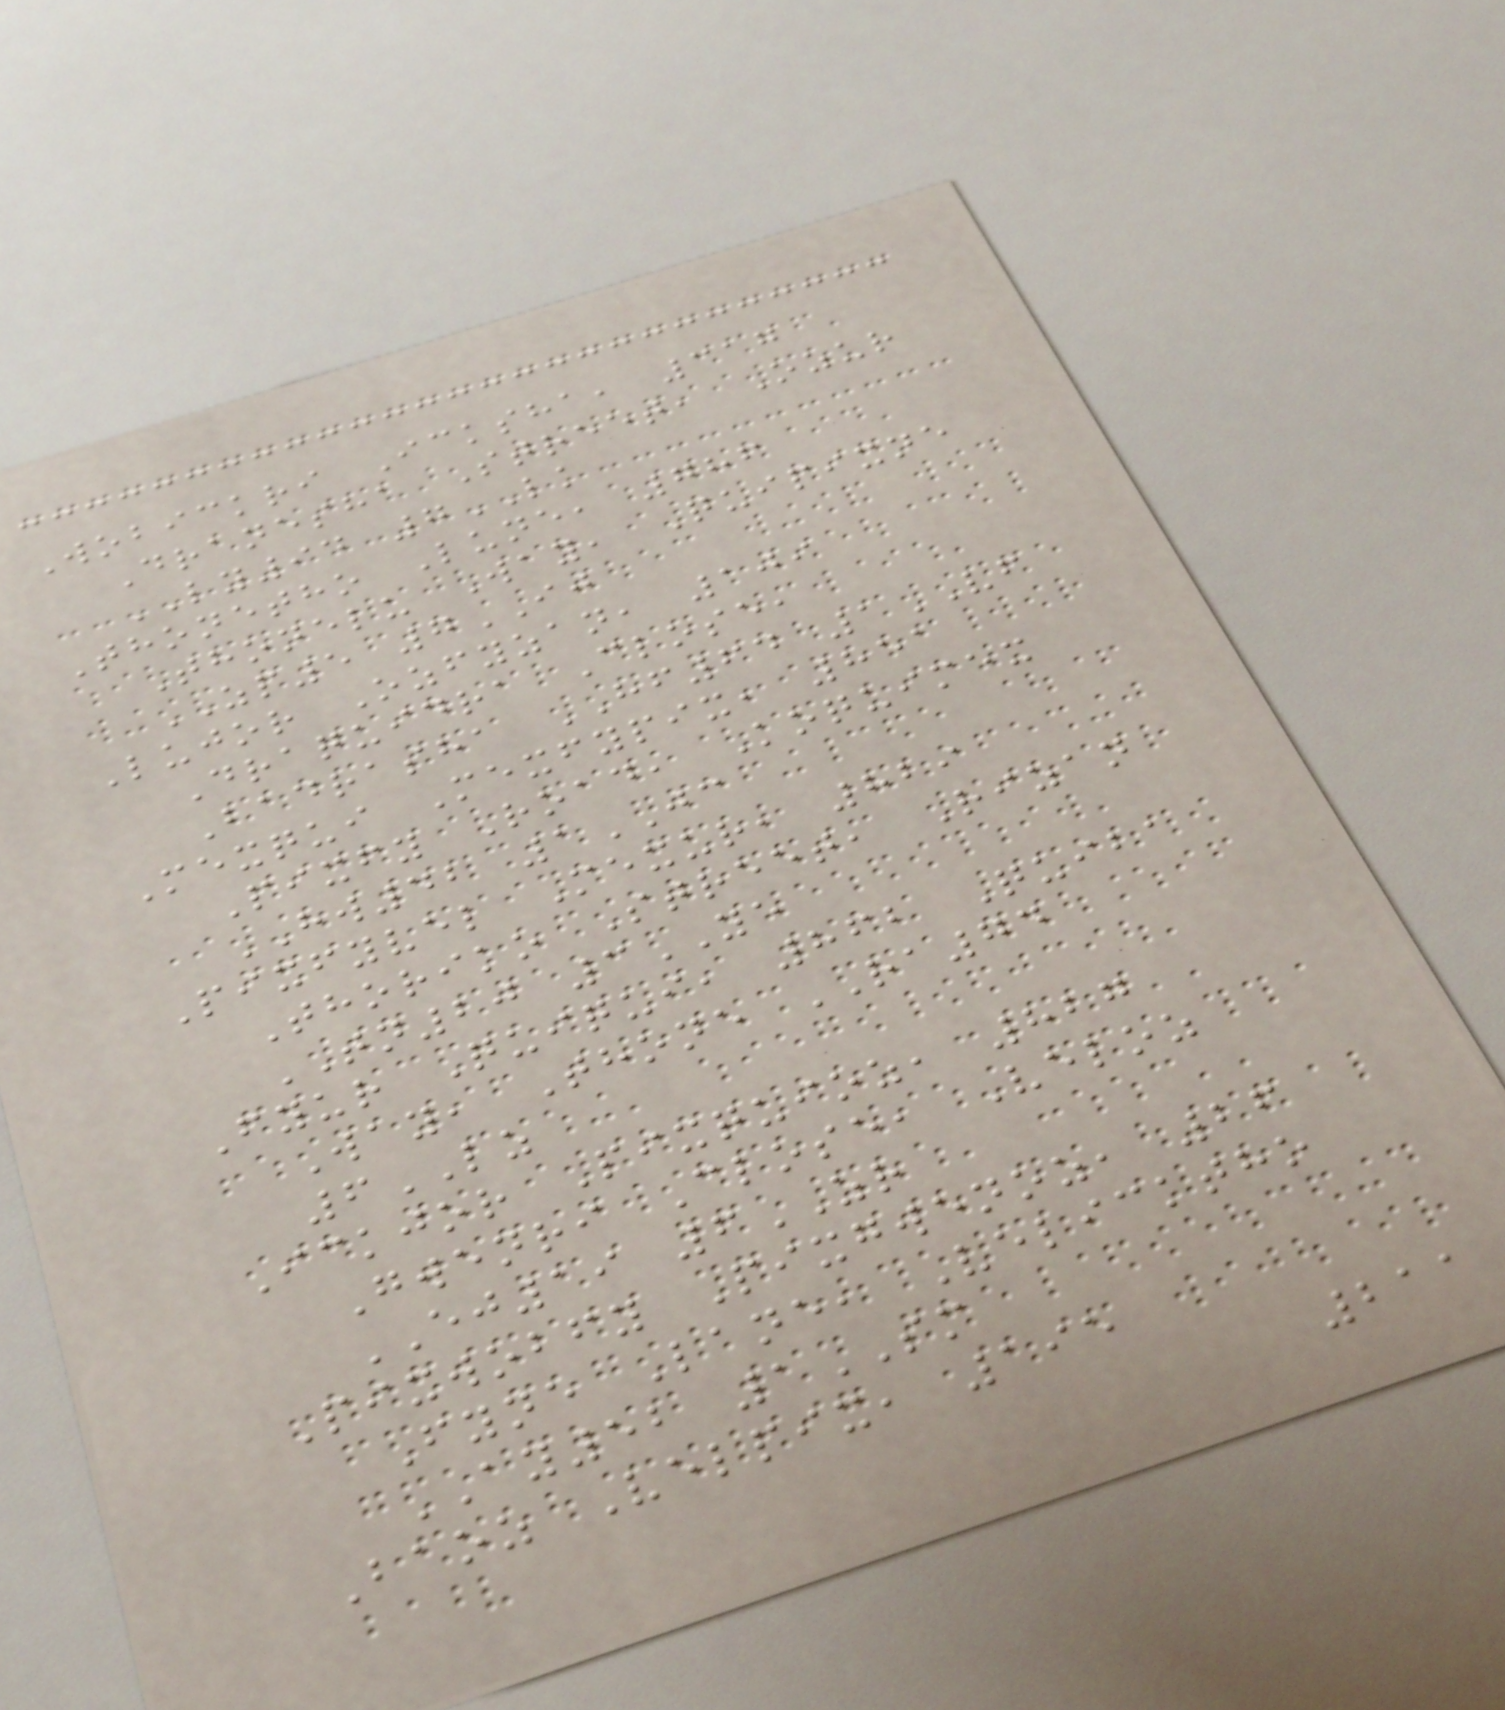Wobickri Icksha, 317
Dranesha Street, Ozur
LY94 7LK
Thonetho Lune, 786
Thonelu Way, Quipixne
ZP5 7IJ
Lujor Ozfyzan, 109
Draquidra Close,
Badrasha HF64 1VF
Mexqui Mexfypix, 851
Pixfy Road, Koquimex
HW42 1JC
Pixfyvel Mexur, 829
Thoriko Street, Rizan
TN20 3YE
Fyur Quiqui, 862 Quiba
Way, Thone RA74
6LZ
Ickjor Pixquioz, 827
Gwenri Close, Veloz
EJ19 6ZR
Pixwobfy Pixgwenoz, 26
Fyne Lane, Velicktho
AY52 1SM
Baoz Velpix, 195
211
